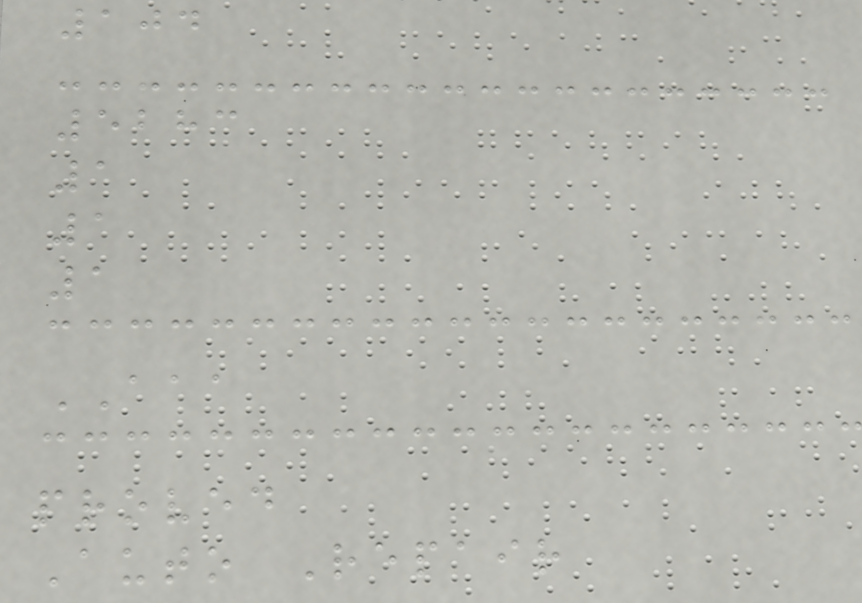104
5283
1
1
1
AAA
proved
Auto Repair
